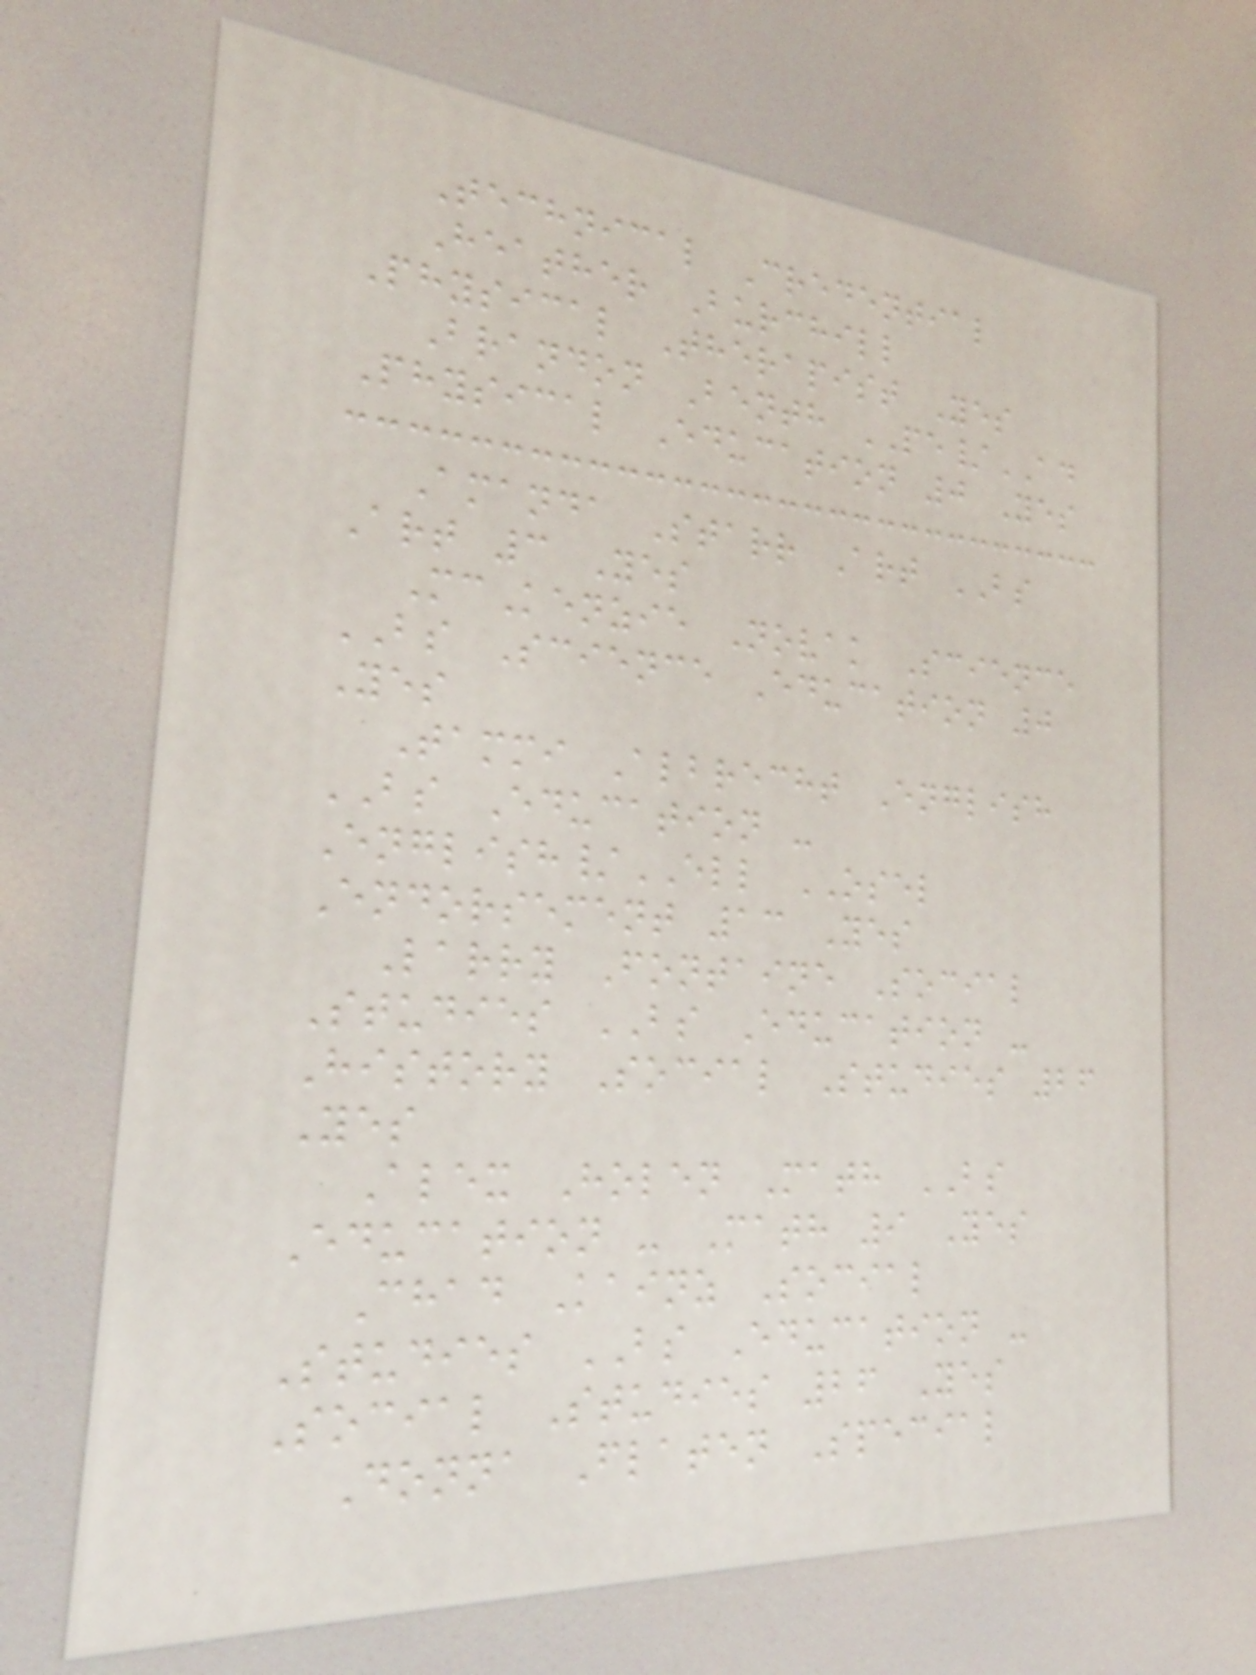Technical Credential
Heather Burchill
Physical Therapist Yes
Brandon Benth PE/AD
Physical Education 0 Yes
Amanda Starr Art BS
Art 3 Yes
McKenzie Novak Science
BS Science Education 0
Yes
Tammi Albrecht English
BS Education -
English/ELL OSEL
Endorsement 13 Yes
Larry Fontaine Social
Studies BS Education -
History Social Studies 26
Yes
Alex Holen Math BS
Education - Math 9 Yes
Chad Kainz Social
Studies BS Education -
Social Studies 26 Yes
Donna Flaten Special
